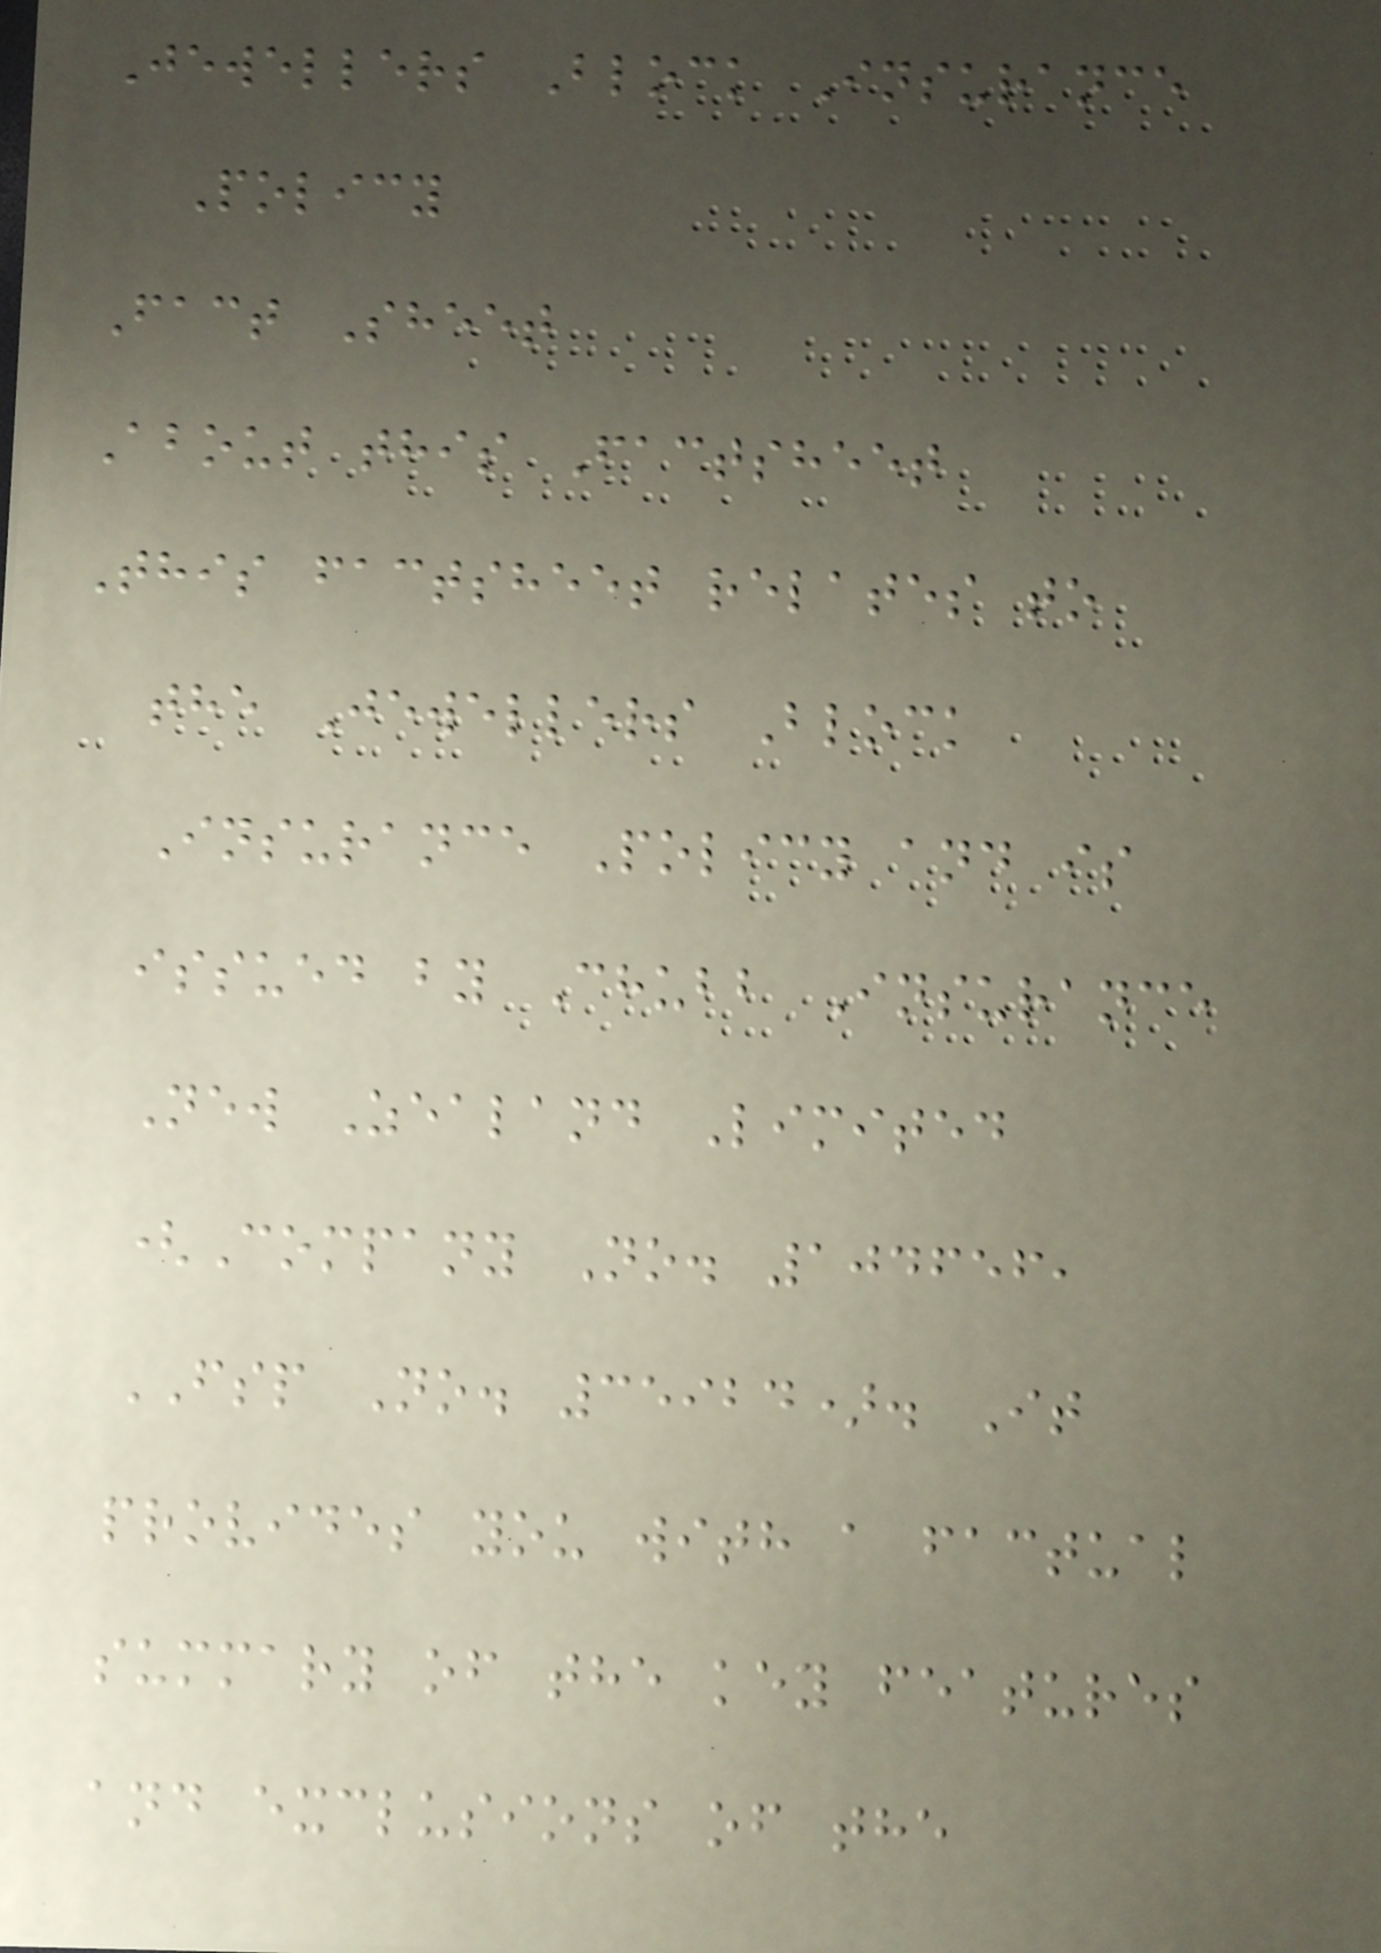Jewellers Block Insurance
Policy
Fact Sheet
About this Factsheet
This factsheet relates to
the Jewellers Block
Insurance Policy and is
issued by Chubb Insurance
New Zealand Limited
(Company No. 104656,
FSP No. 35924). It
provides you with a factual
summary of the key features
and exclusions of the
